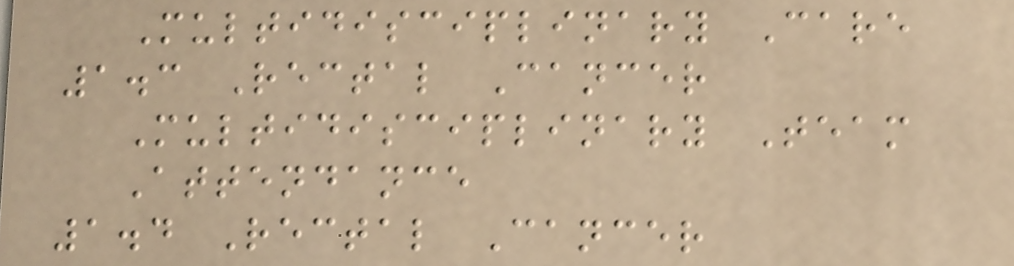Multidisciplinary Care
1.3 Rectal Cancer
Multidisciplinary Team
Attendance
1.4 Rectal Cancer
